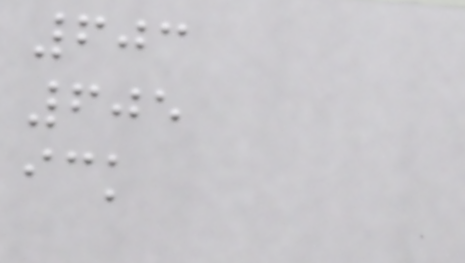603
605
ick
